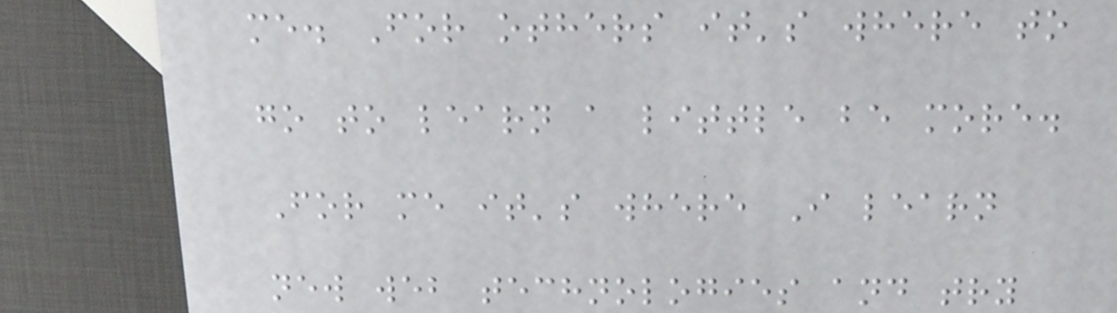me. For others it's where to
go to learn a little be more.
For me it's where I learn
new web technologies and try
